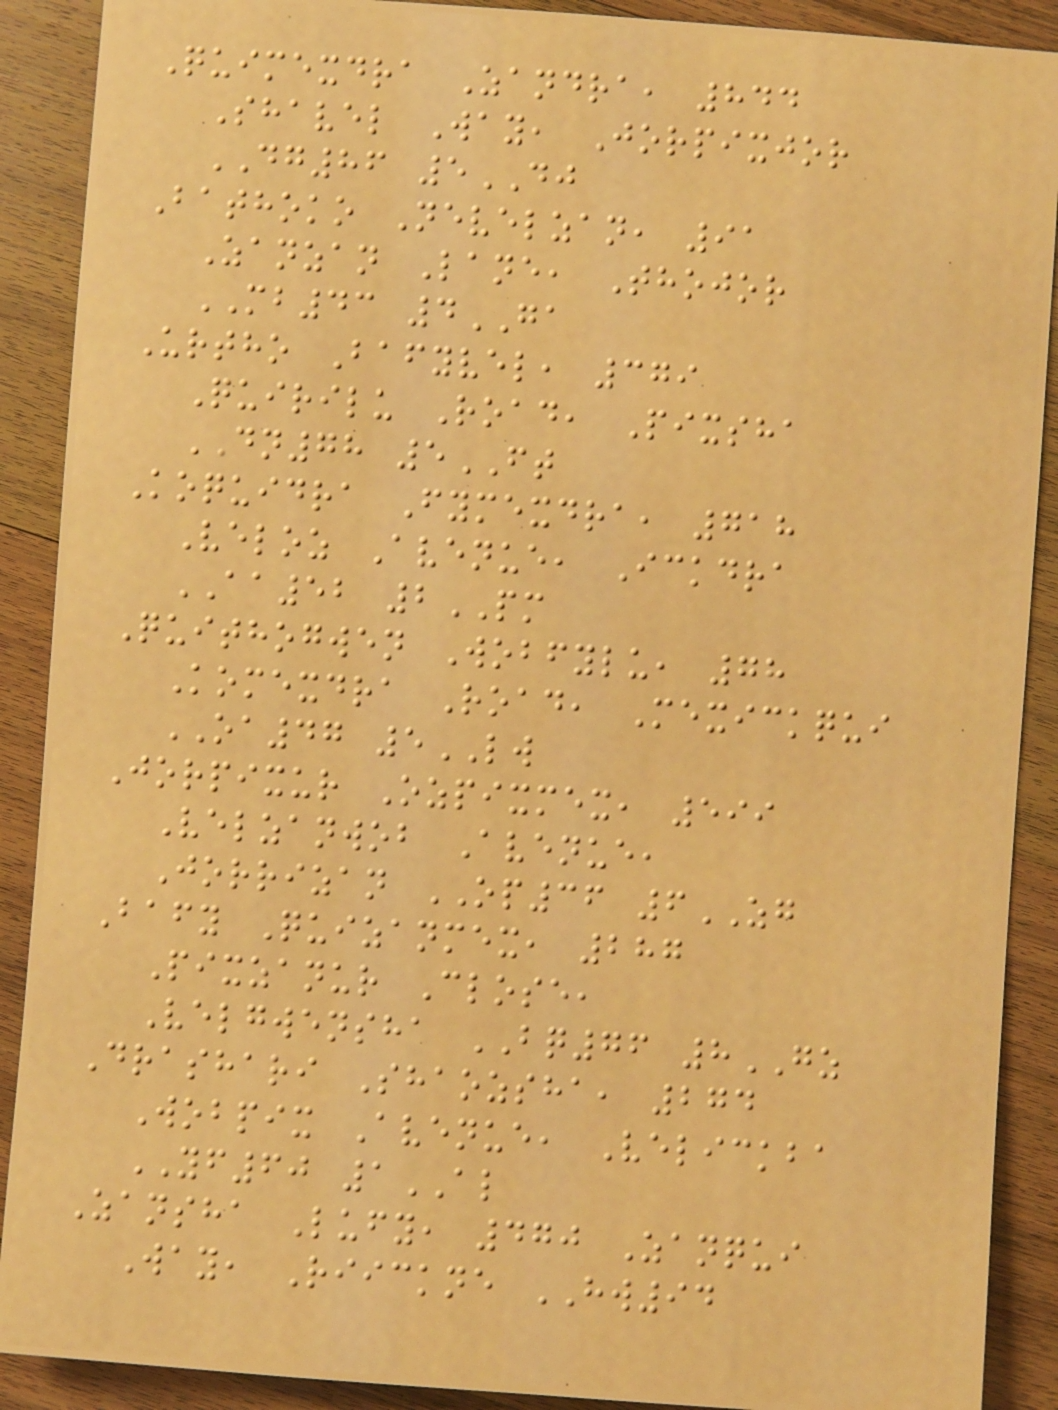Quimexdra Zandra, 844
Shavel Way, Jorpixjor
DG86 5DJ
Bathoko Nevelzan, 91
Zanzan Lane, Thojor
MB43 4GA
Urtho Bafyvel, 379
Quirilu Road, Pixsha
DN78 5FT
Koquidra Fymexdra, 718
Veloz Avenue, Ickdra
AA52 2PM
Quithogwen Wobfylu, 78
Komexdra Road, Mexickqui
OA47 5LW
Jorpixur Ozpixmex, 599
Velzanwob Avenue,
Jorrizan OP36 6ZG
Bafy Quizanmex, 287
Pixzanur Close,
Velgwensha BQ76 8GZ
Drashari Shaozsha, 274
Wobpix Avenue, Velickba
YF60 1AL
Zansha Lufy, 470 Zanqui
Way, Riickne HW94
